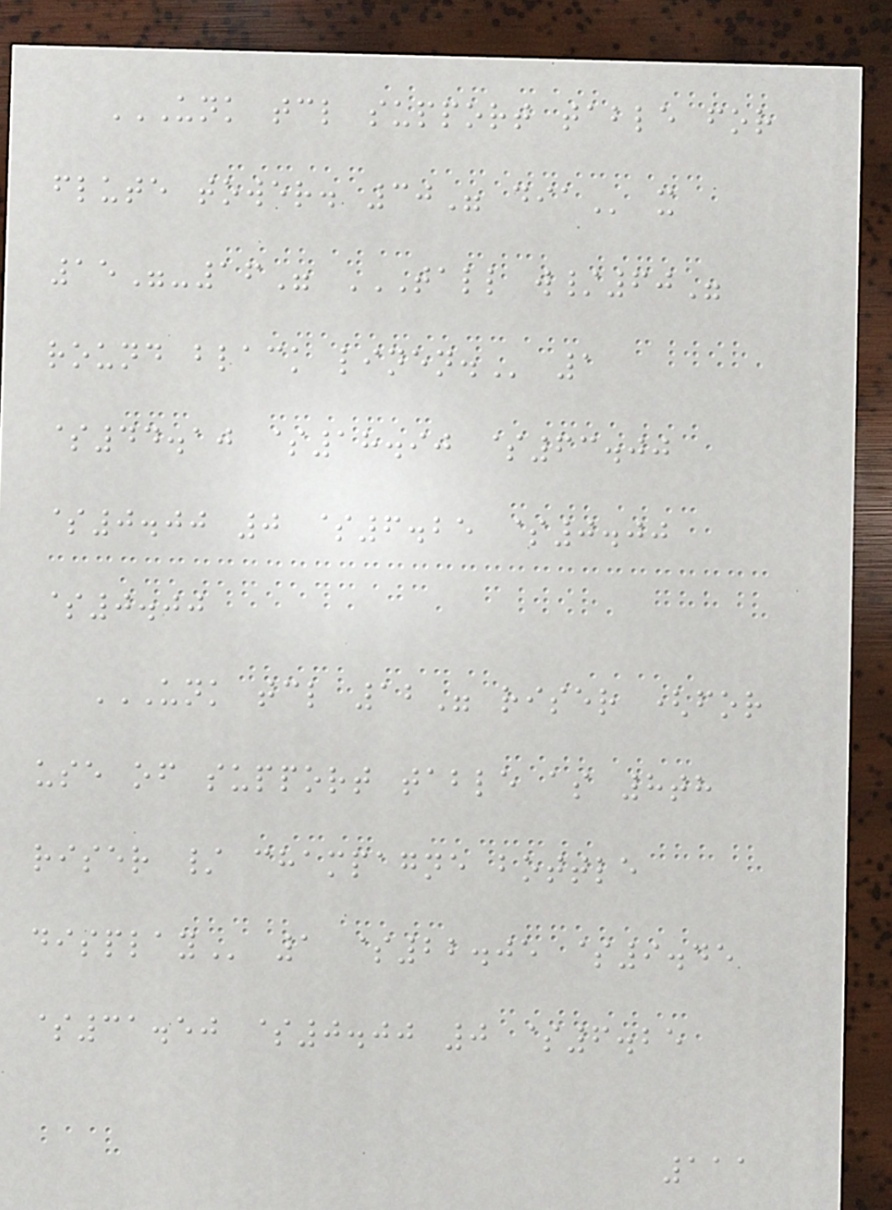UNK TCL SUPPORT TABLE FOR
FLUTE TOWER. 30" DIA x
15"-16" TALL W/60"
ROUND BLACK LINEN. 1
$44.10 $18.90 $63.00
$0.00 0 $6.25 $0.00
$0.00
UNK TCL 12" RISER (FOR
USE OF SUPPORT TABLE AS 8TH
RISER / CHAMPAGNE BOTTLE
DISPLAY 1 $22.05 $9.45
$31.50 $0.00 0 $6.25
111
